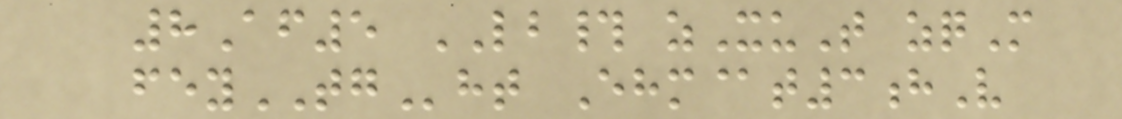8Af5 LB# zXuT zqM
feyTGht Ehm@t3hV
